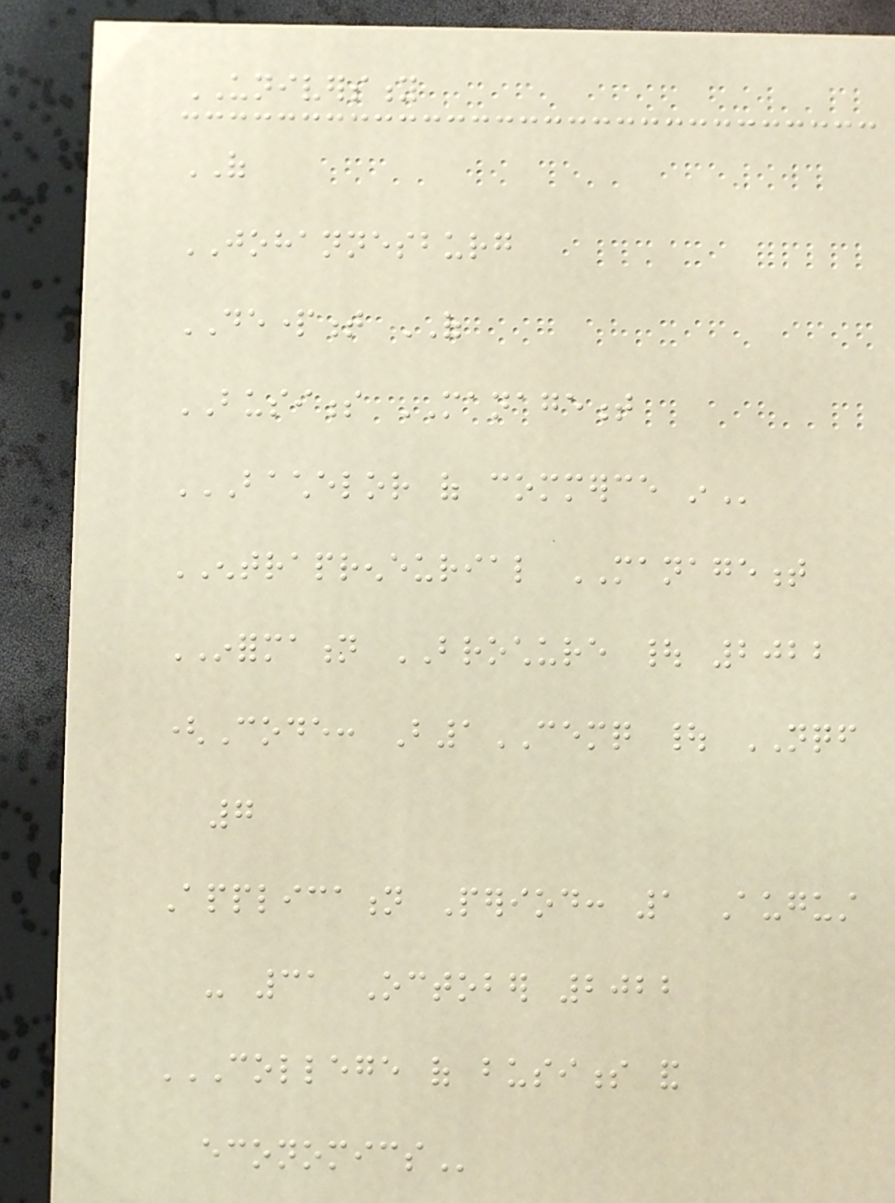UNIVERSITY
OF
JOHANNESBURG
DEPARTMENT OF
BUSINESS MANAGEMENT
BACHELOR OF COMMERCE IN
ENTRAPRENEURIAL MANAGEMENT
INFORMATION BROCHURE | 2022
(Code: B1CEMQ | NQF
7
Application Period: 1 August
- 31 October 2022
COLLEGE OF BUSINESS AND
ECONOMICS
